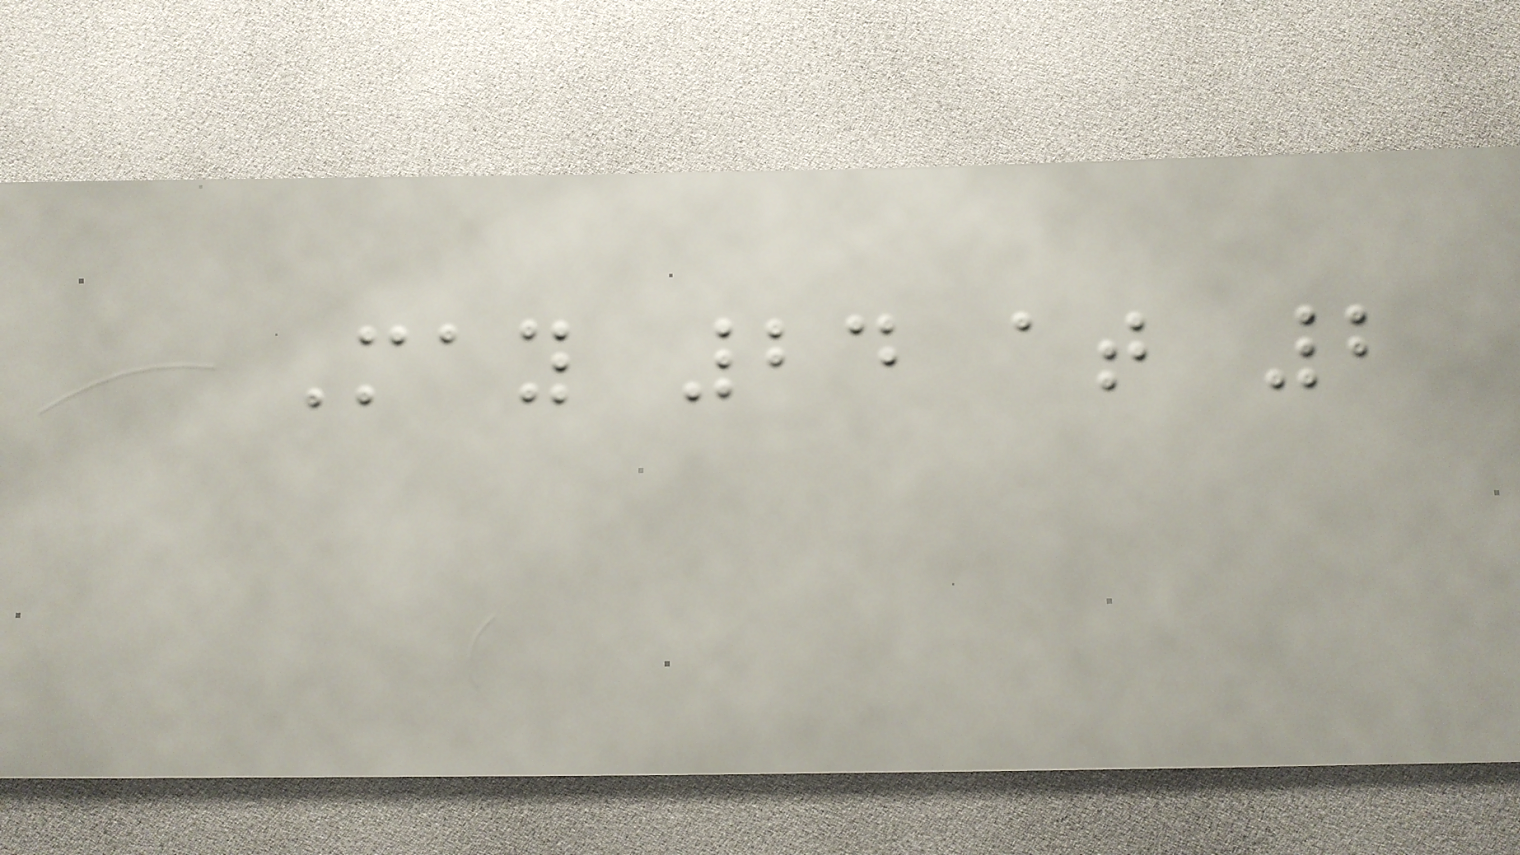May 24 at 2
